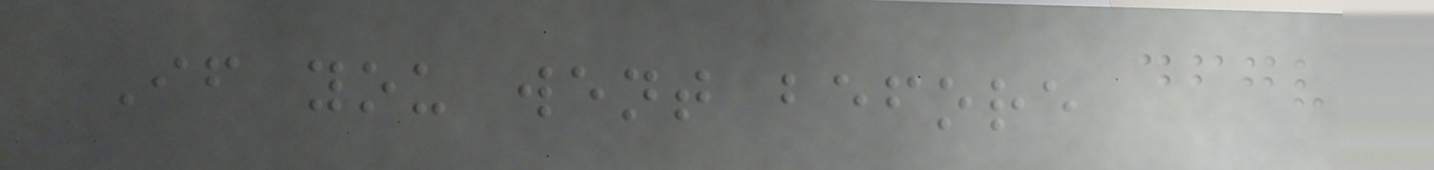If you went before
